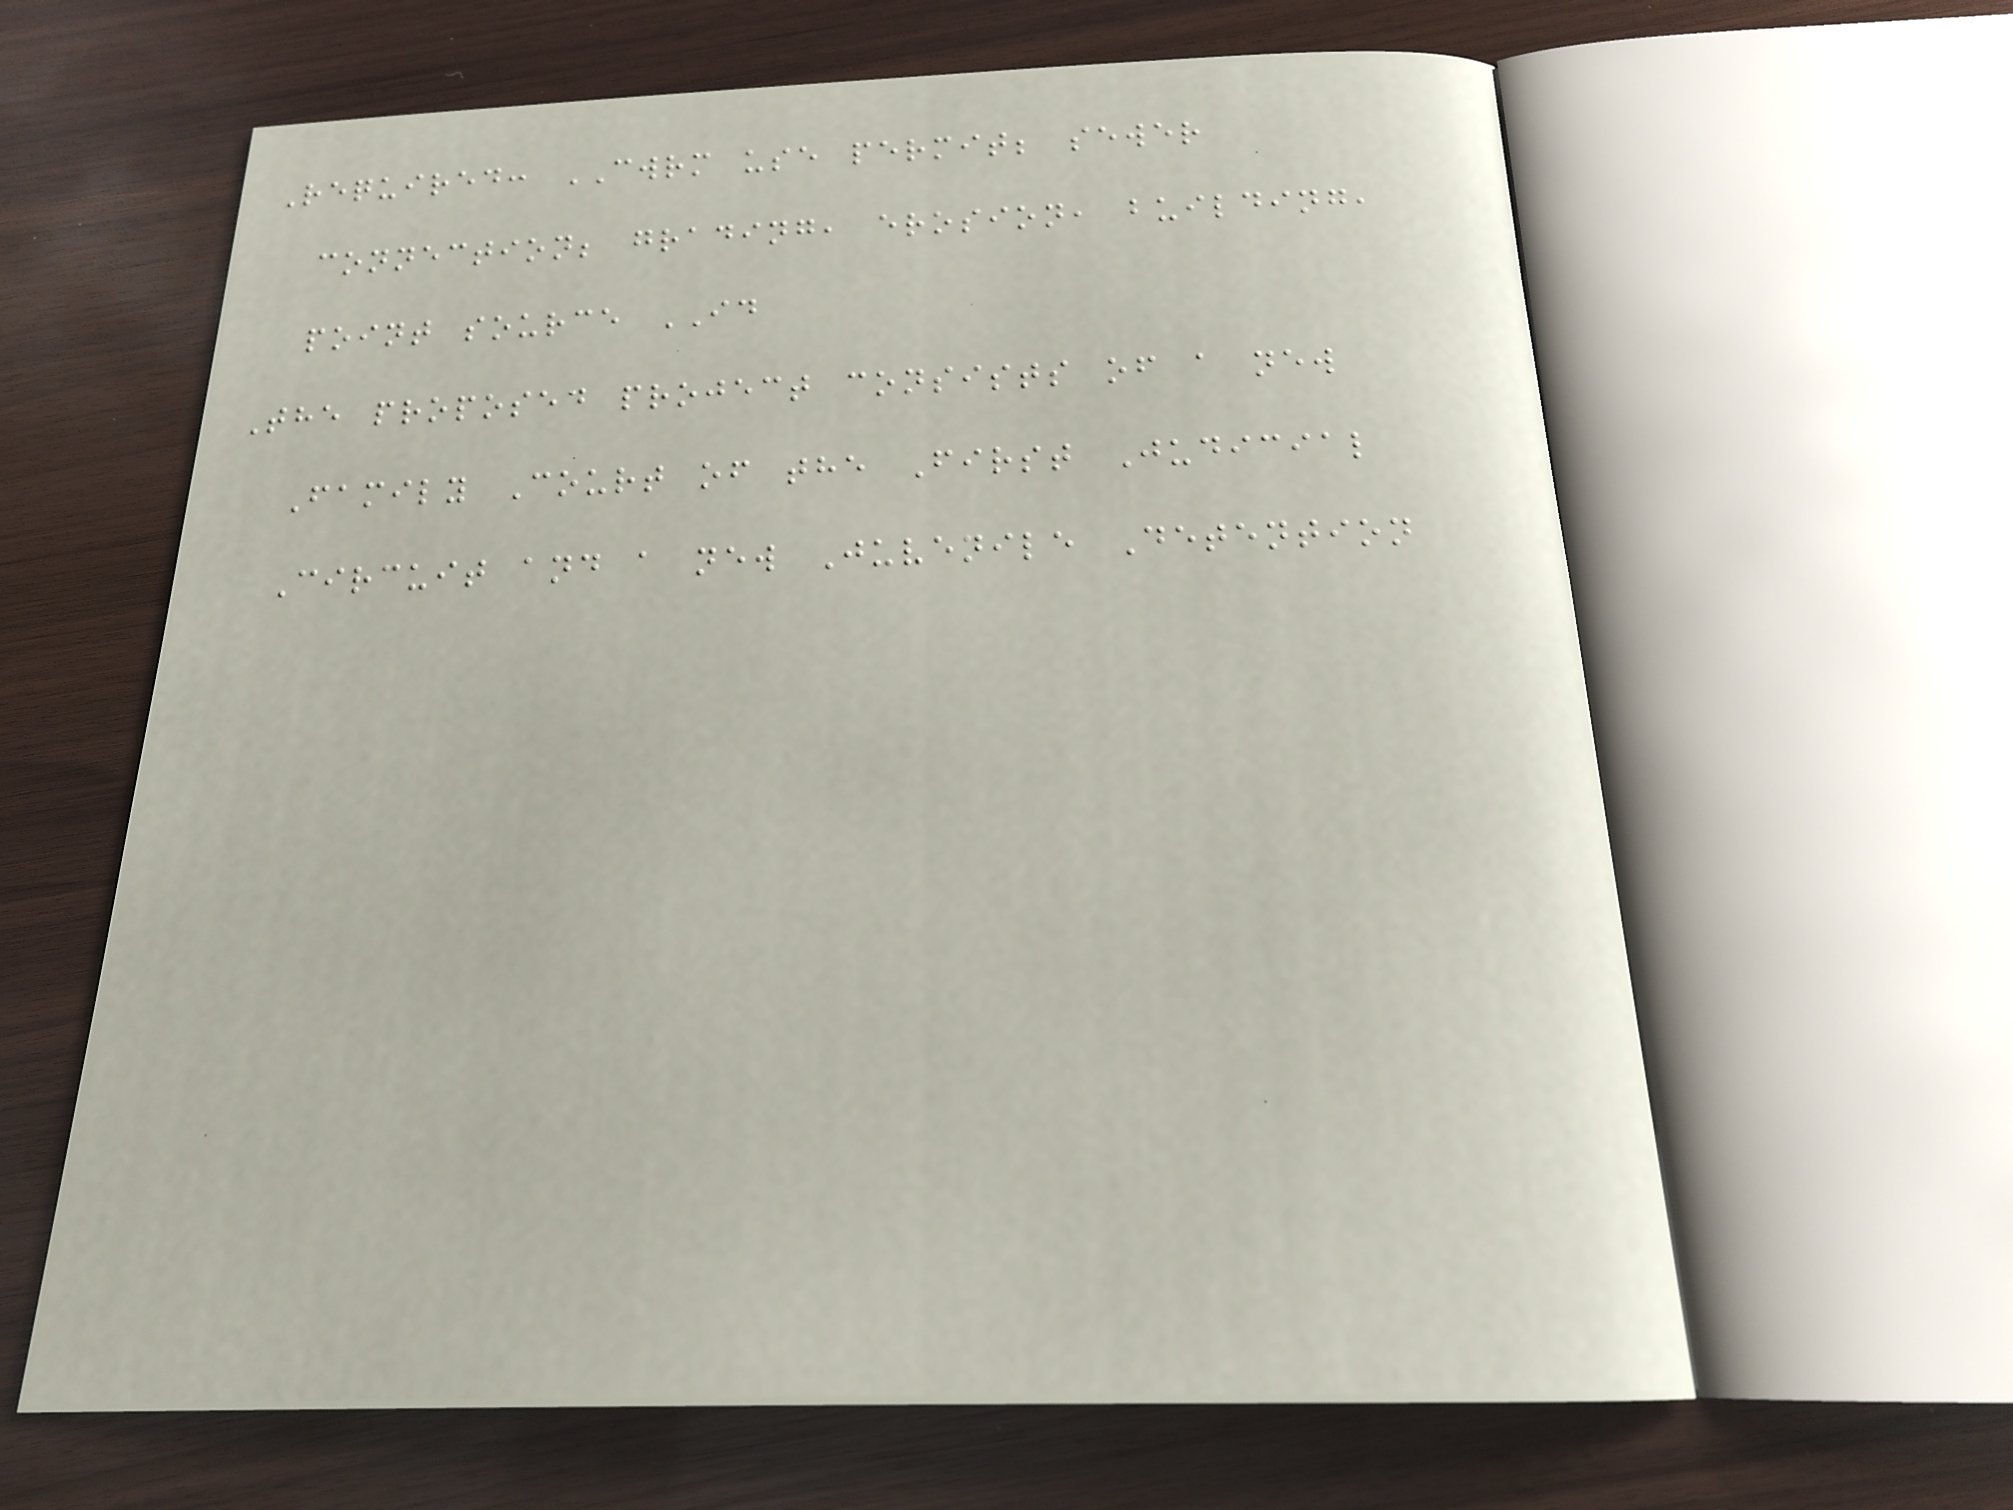Required: CWRM use permit; sewer
connection; grading, erosion, building,
point source ID
The proposed project consists of a new
Family Court of the First Judicial
Circuit and a new Juvenile Detention
